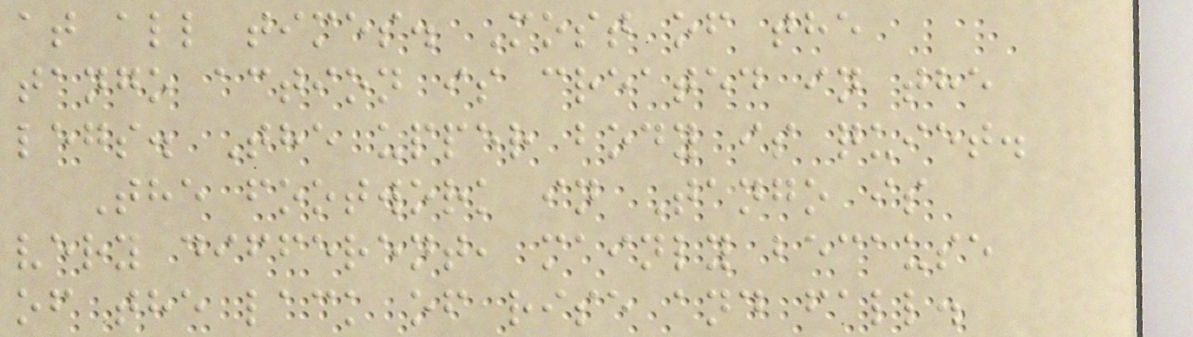at all times. Most of the
tango action is created in the
legs. The upper body is quiet.
The footwork in Tango is
very different, mainly because
of the lack of rise and fall.
